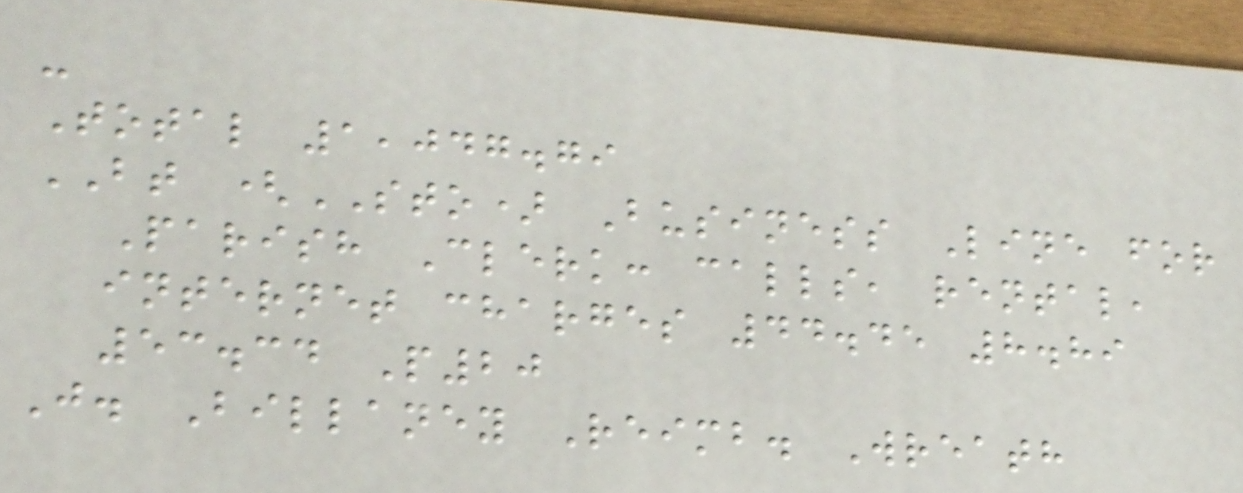-
Total 1,047.79
BT (STO) Business Line for
Parish Clerk: calls, rental,
internet charges 44.45 8.89
53.34 P20
J. Billaney Reimb. Wreath
